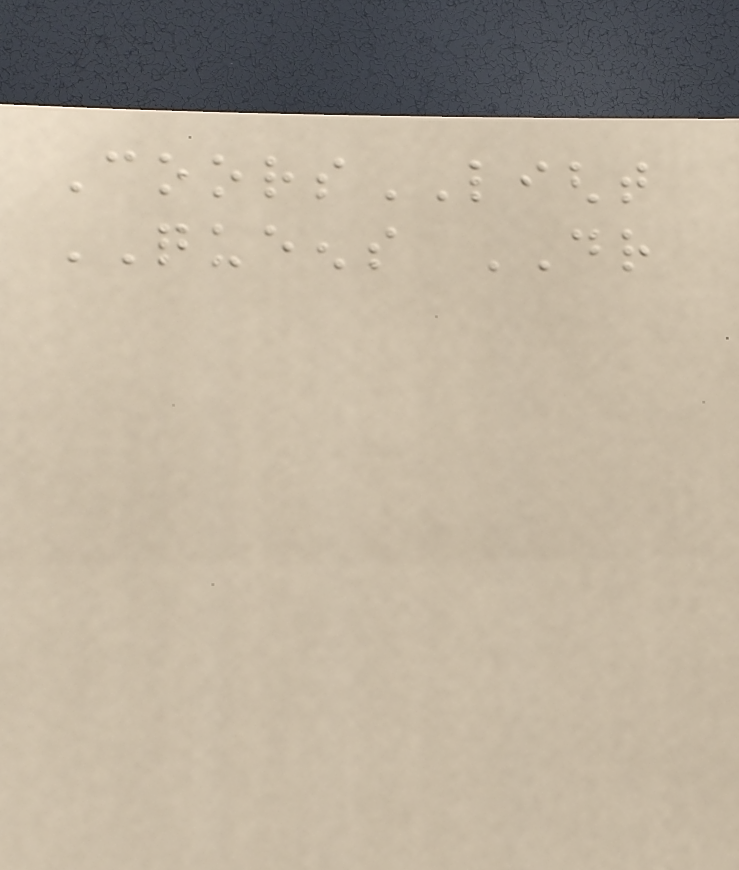CoorsLIGHT
QUEENS DR
